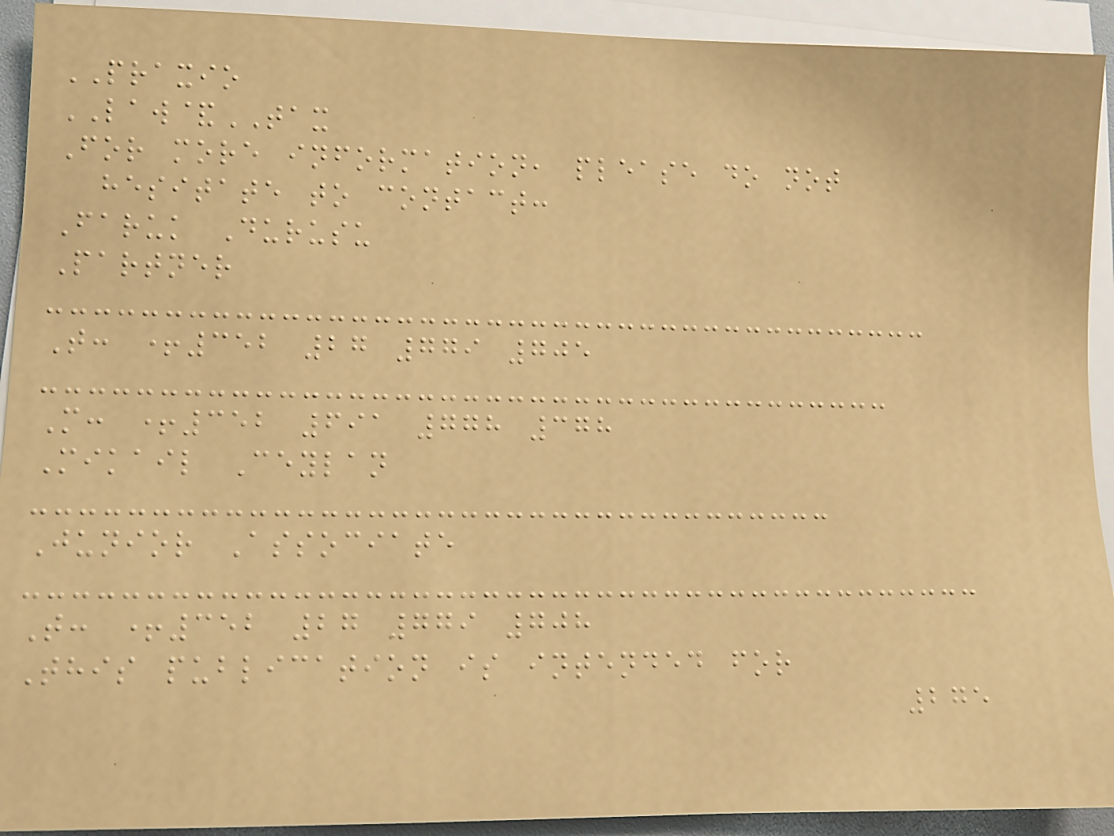PRAXIO
LAW&TAX
For more information, please do not
hesitate to contact:
Faruk Durusu
Partner
T: +352 27 779 705
M: +352 691 778 378
Mikail Ceylan
Junior Associate
T: +352 27 779 708
This publication is intended for
275
